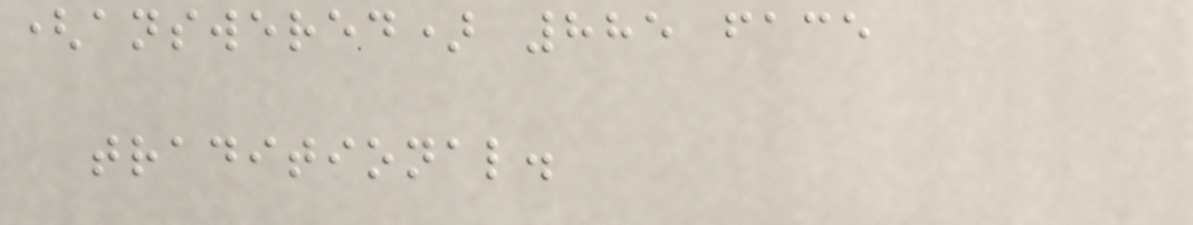(answered) 885 face
traditional.
